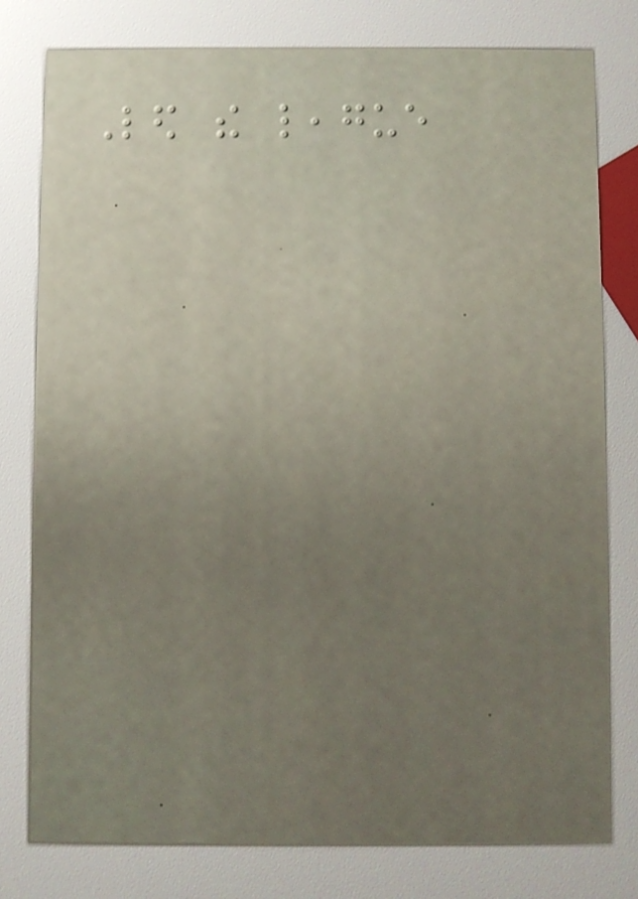Led the league
